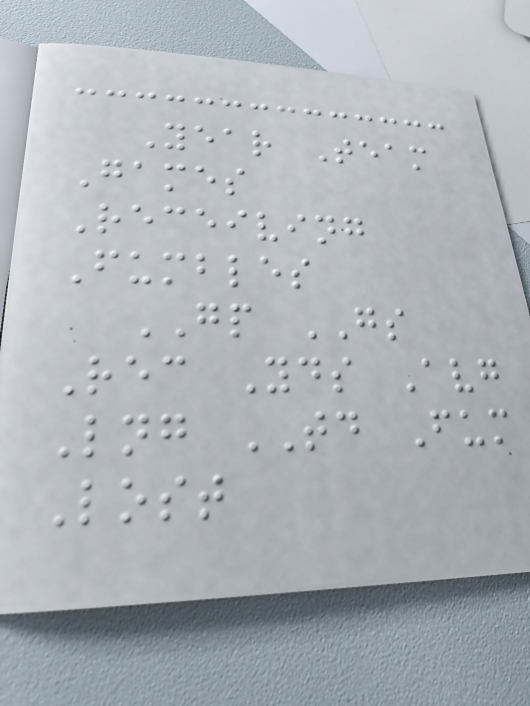Year Team
Games
Receiving
Fumbles
GP GS
Rec Yds Avg
Lng TD Fum
Lost
